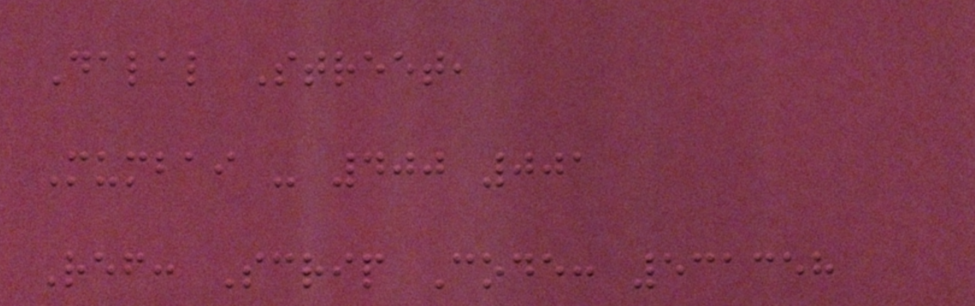Dalal Street,
Mumbai - 400 001
Ref: Scrip Code: 531358
